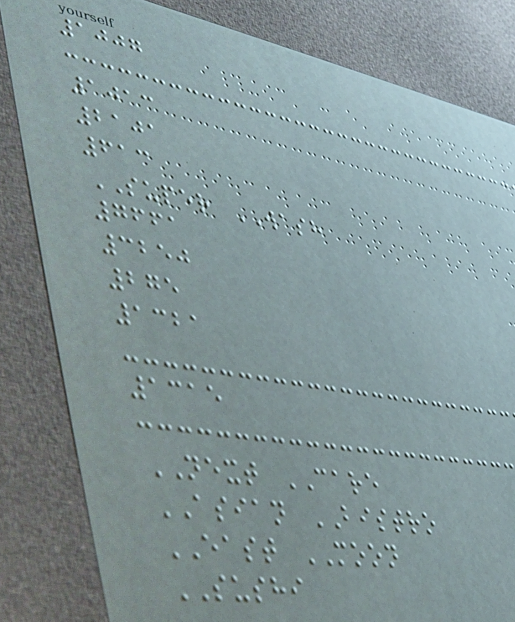1007
1013
2101
613
SUPER WASH
7661
3250
275
1321
1315
NEXT CARE
ASIAN BISTRO
EAST MOON
SUSHI
